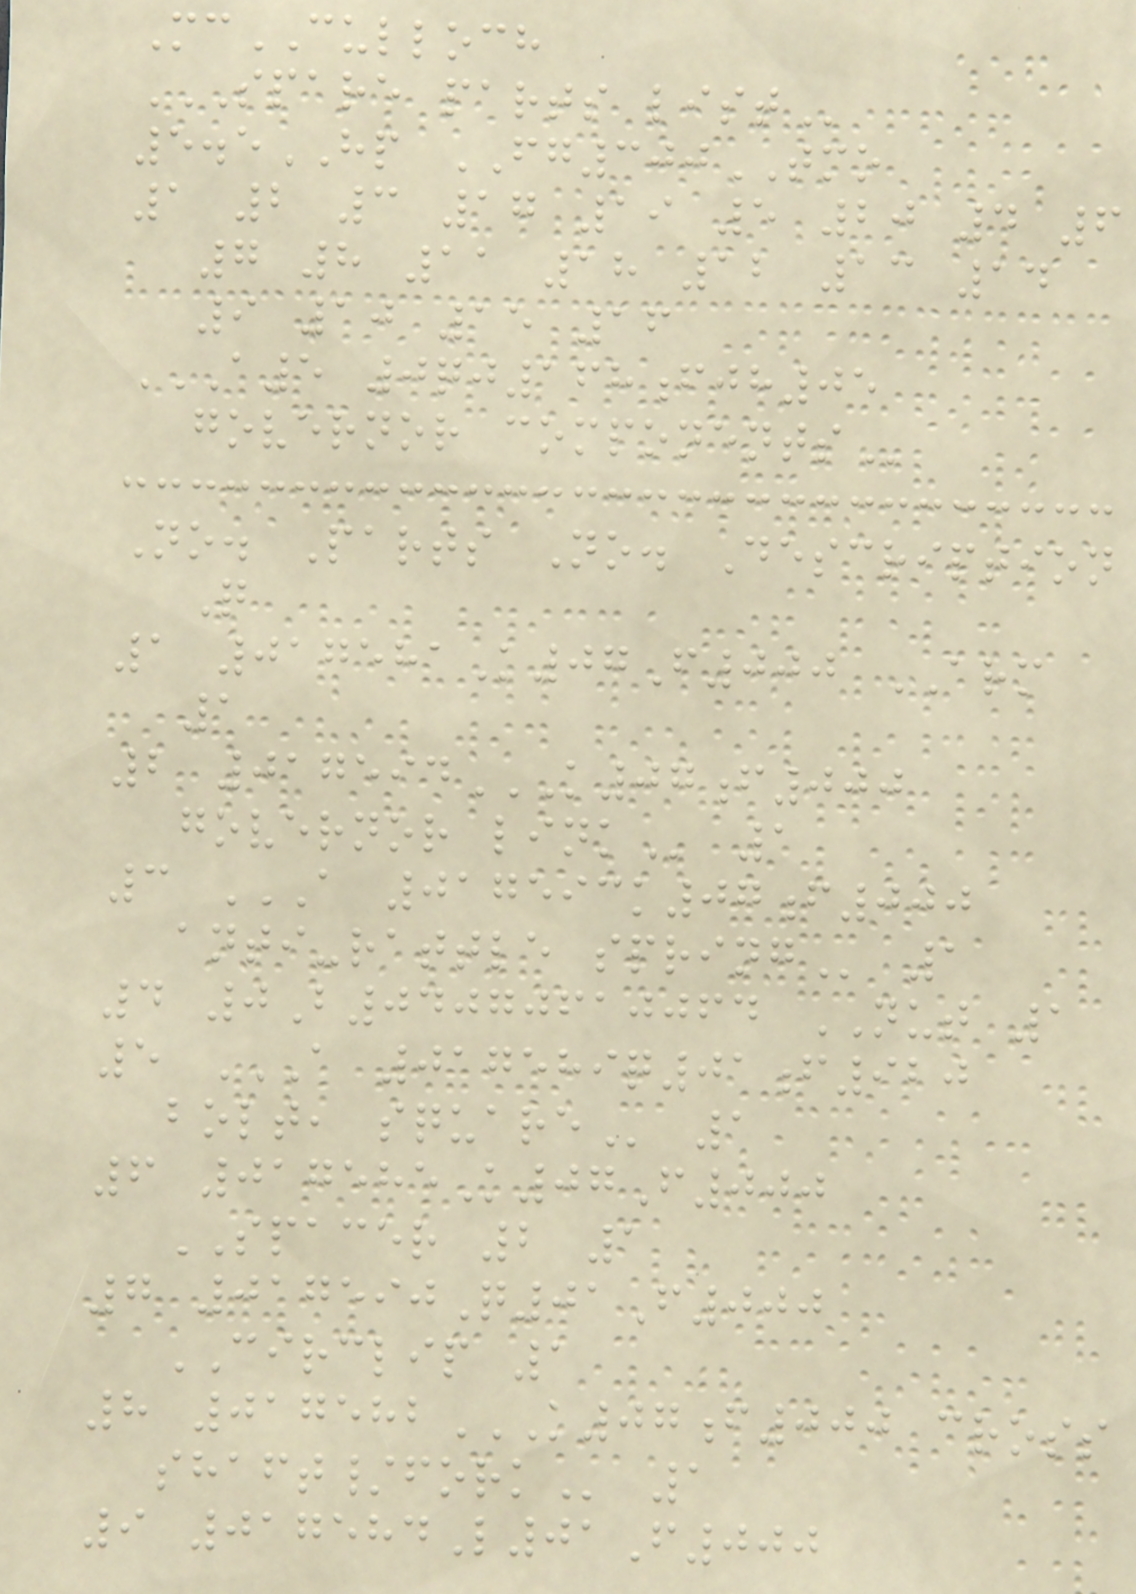McCULLOCH
SPARE PARTS LIST
5.5HP FG300TMO
1 2 3 17 19 5 20 4 6
7 8 11 18 12 13 14
9 10 15 16
A5 0QJ168FJH05
GOVERNOR COMPONENTS
No. Parts No. Description
Q
1 017581K07F000 ARM
1
2 017594K07F000
GOVERNOR LINK 1
3 A 017593K07F000
ANTI-RATTLE SPRING 1
4 0B04070610064 NUT 1
5 A 017589Q01F920
BOLT, SQUARE 1
6 017585K07F000
SPACER 2 1
7 017590Q01F000
CIRCLIP 1
8 017582K07F000 CROSS
SHAFT/FORK 1
9 017584L01F000
